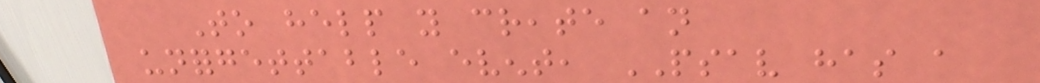To help you create an
unforgettable event, PSAV has a
